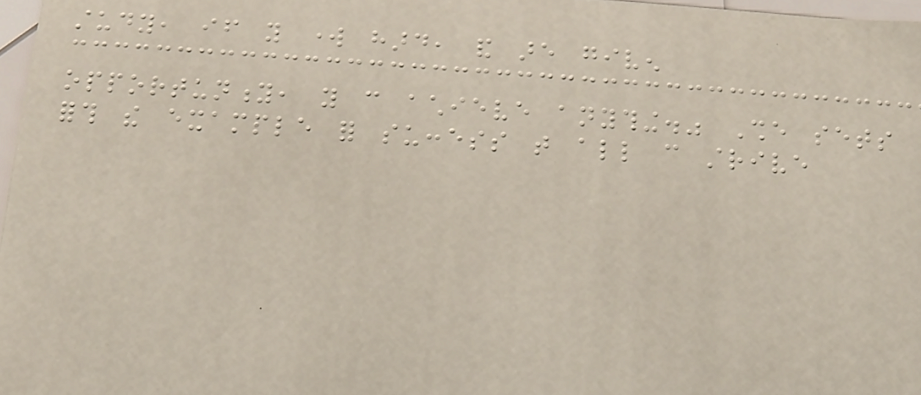study, if you work hard, and are given
opportunity, you can achieve anything." She sets
forth the example for success that all can strive
